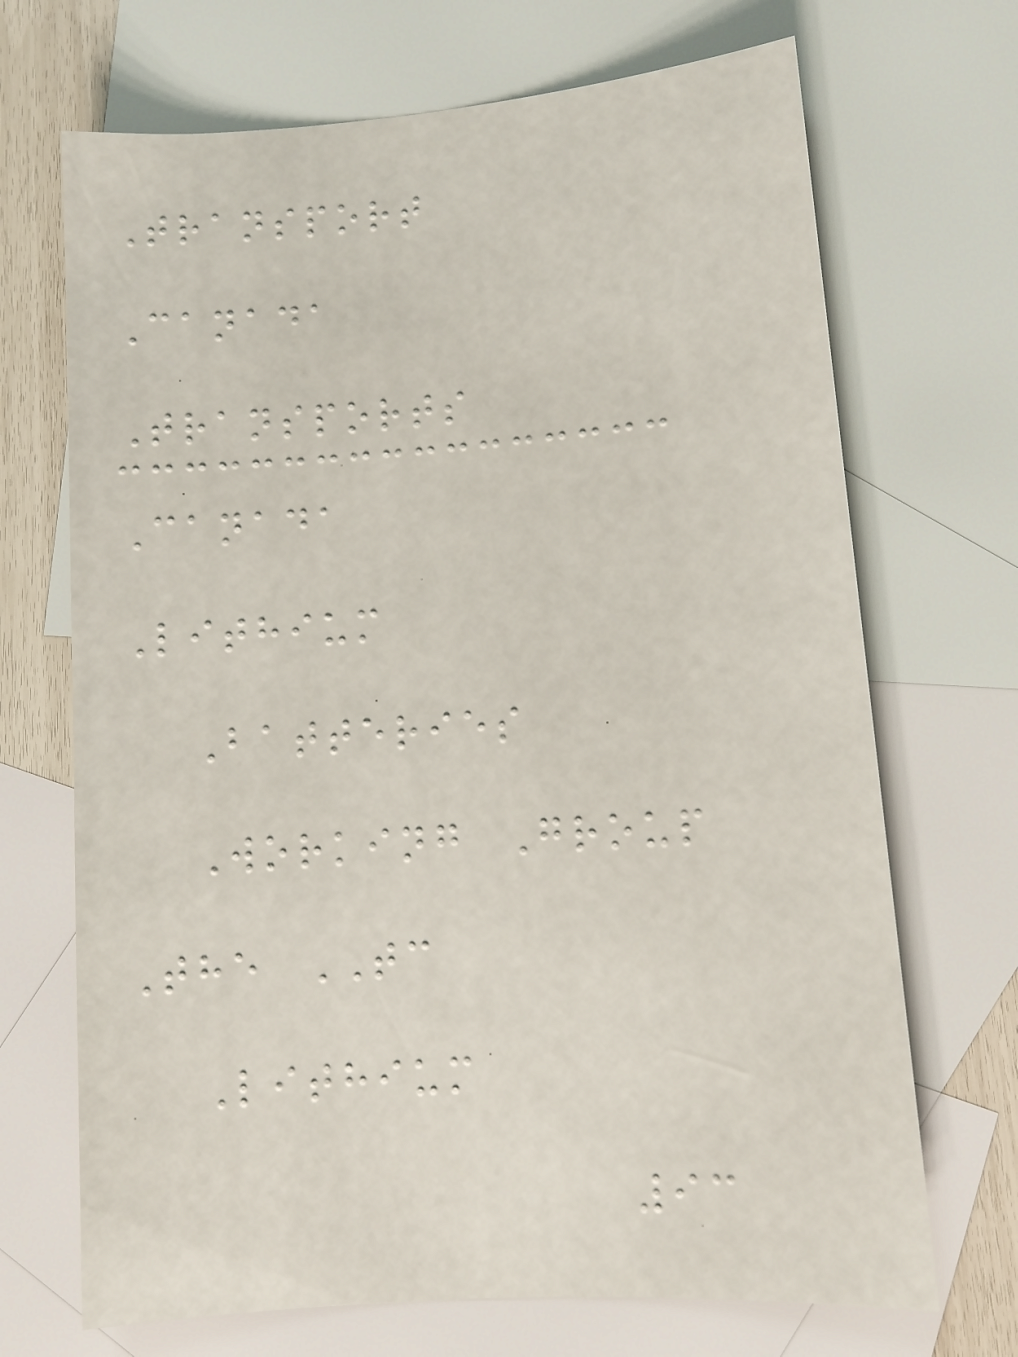Transport
Canada
Transports
Canada
Lithium
Batteries
Working Group
The TC
Lithium
93
